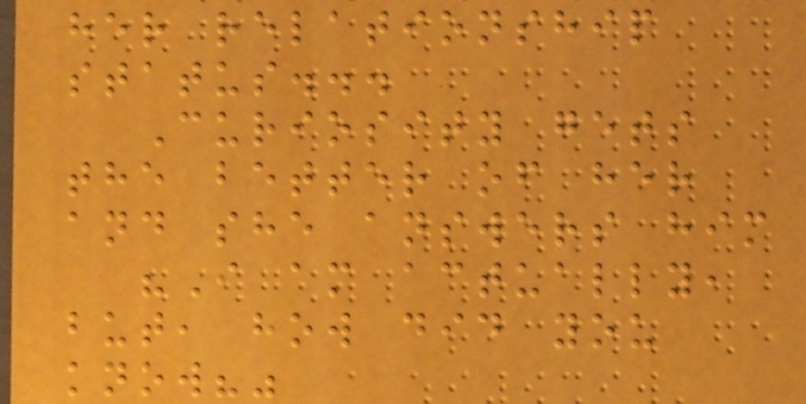her relationship
status...
Curiosity gets
the better of her
and she answers him
"I am actually,
but, how did you
know?"
